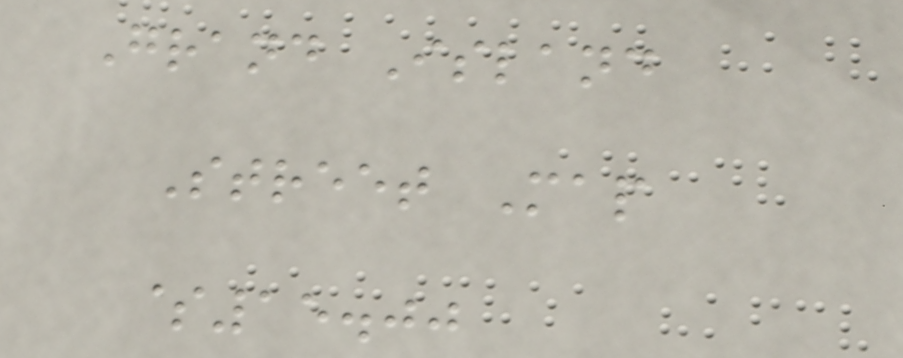Grand Island
Street Map
$15.00
